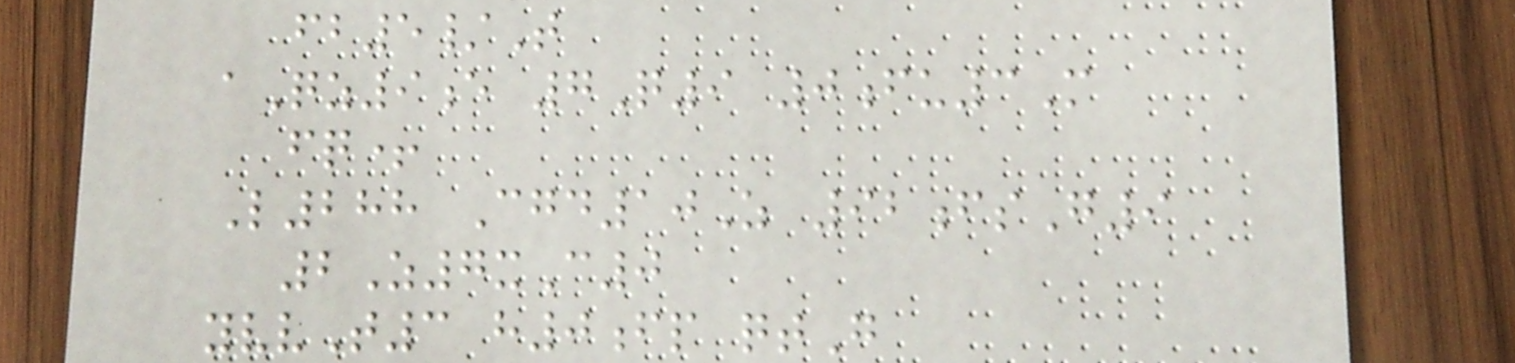fb5/T
aQz9e 7Q9 0fu3M
fq+
L288 Cgd10Z 92fsG9
2Z7xC0
yvvT3 h0fp qtG
